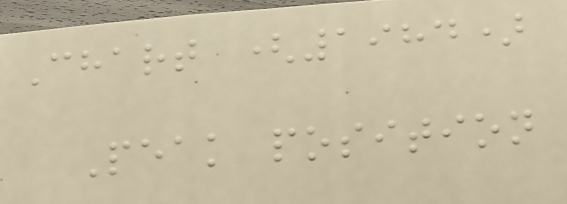Chart (1984)
Peak position
